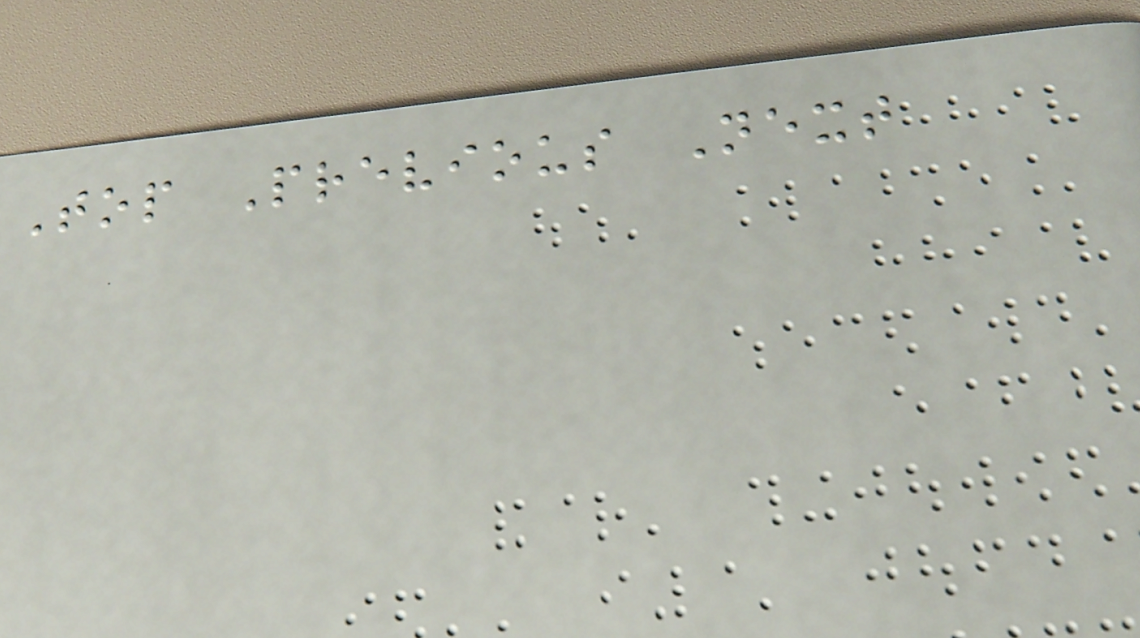Top Previous Next
